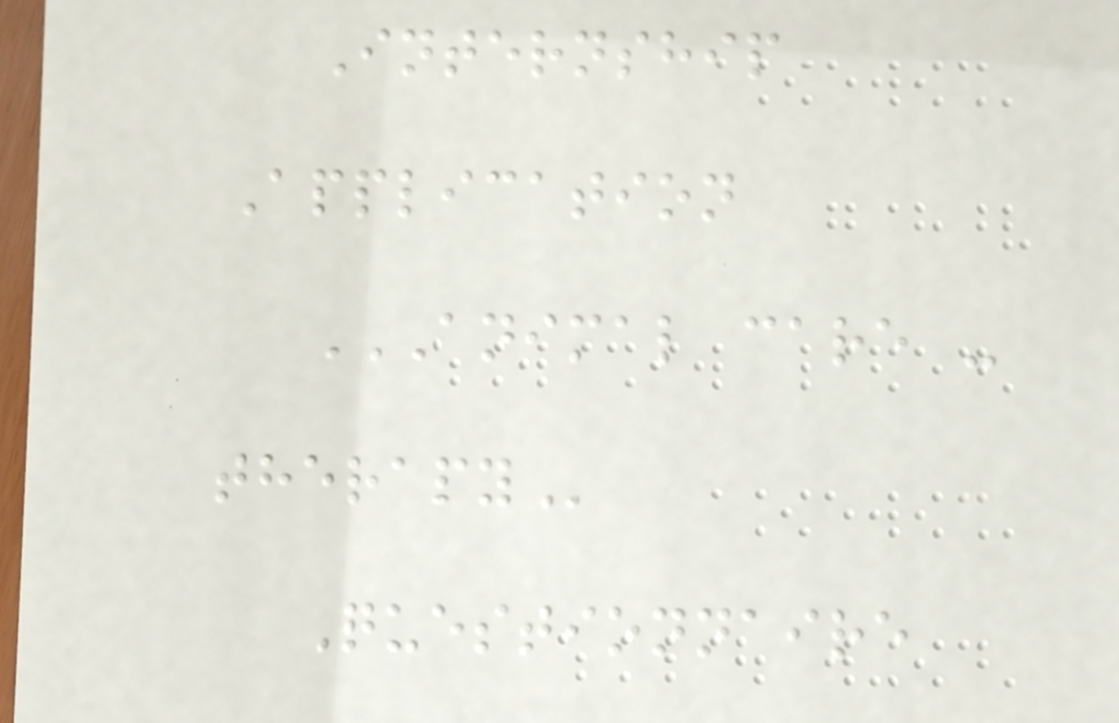Internship
Application
ANIMAL CARE -
THERAPY
Questionnaire
